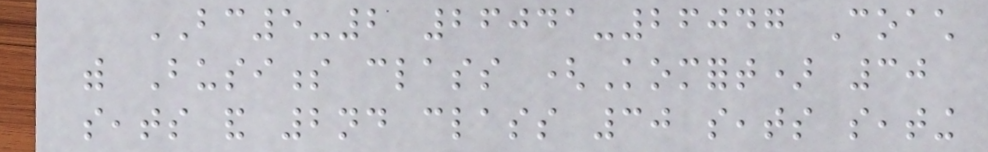BC5-2 26041-26047 Coach
with Business class (Komfort) 30
seats and 2nd class 30 seats seating
